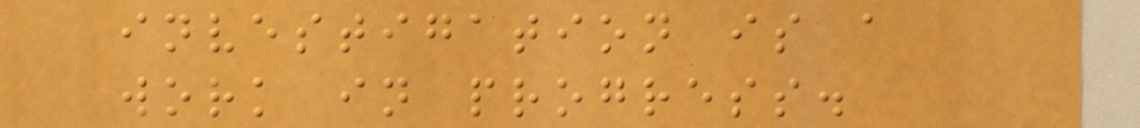investigation is a
work in progress.
